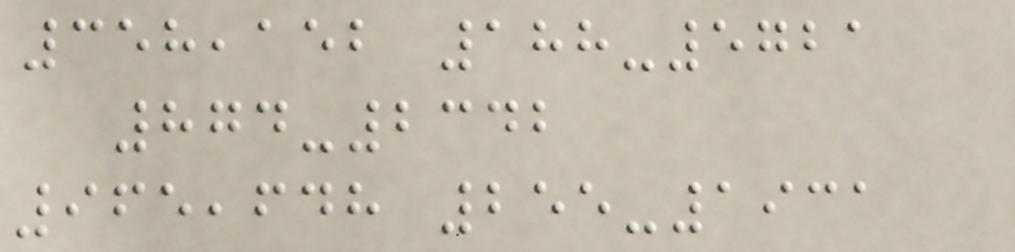358,152 188-5721
874-2342
965,648 255-1931
